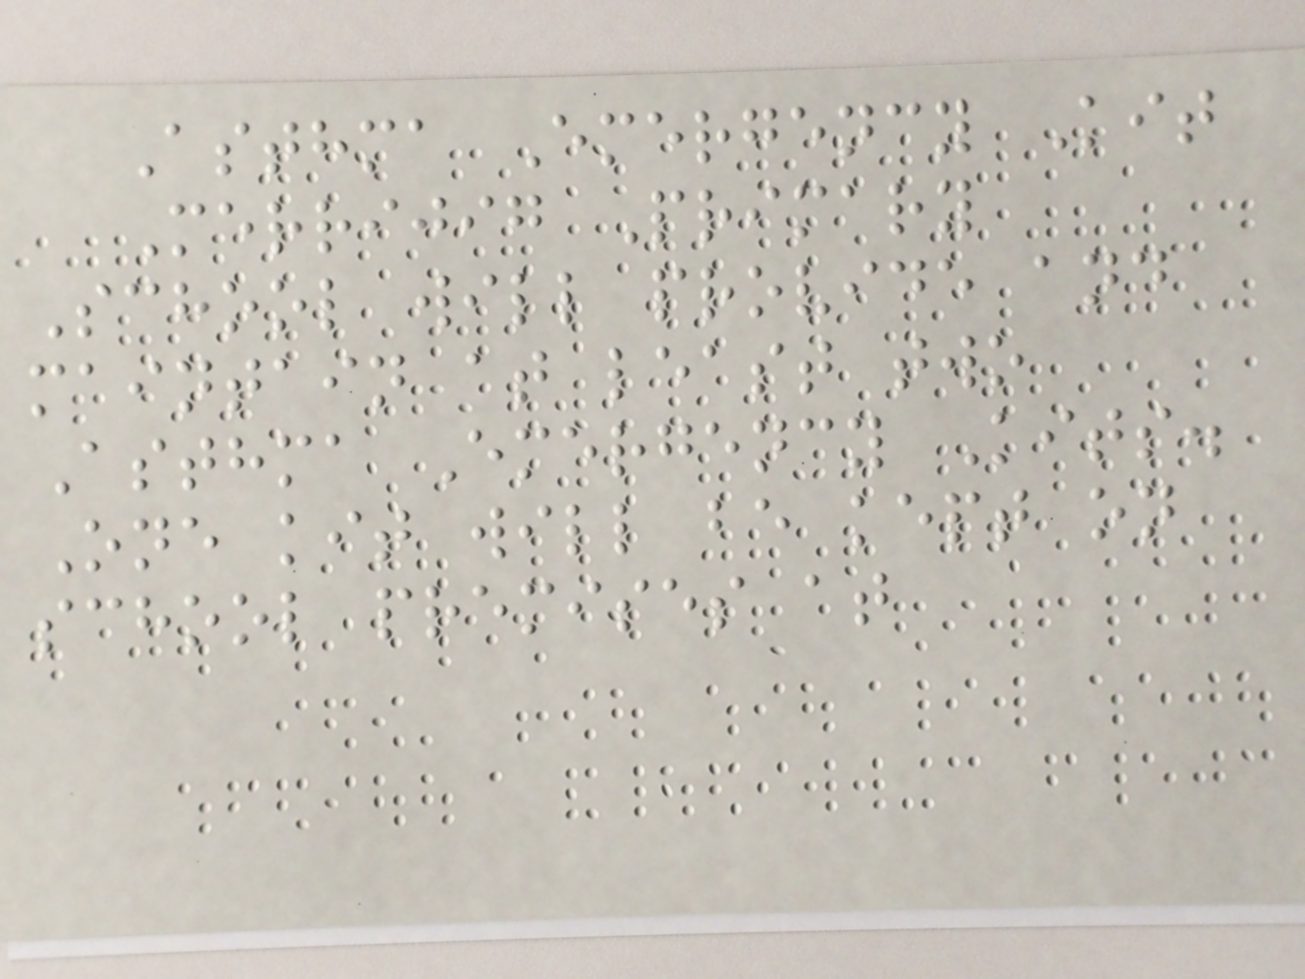Asthma Emergency Kit
Merrijig Primary
School will provide and
maintain at least two
Asthma Emergency Kits.
One kit will be kept on
school premises at
